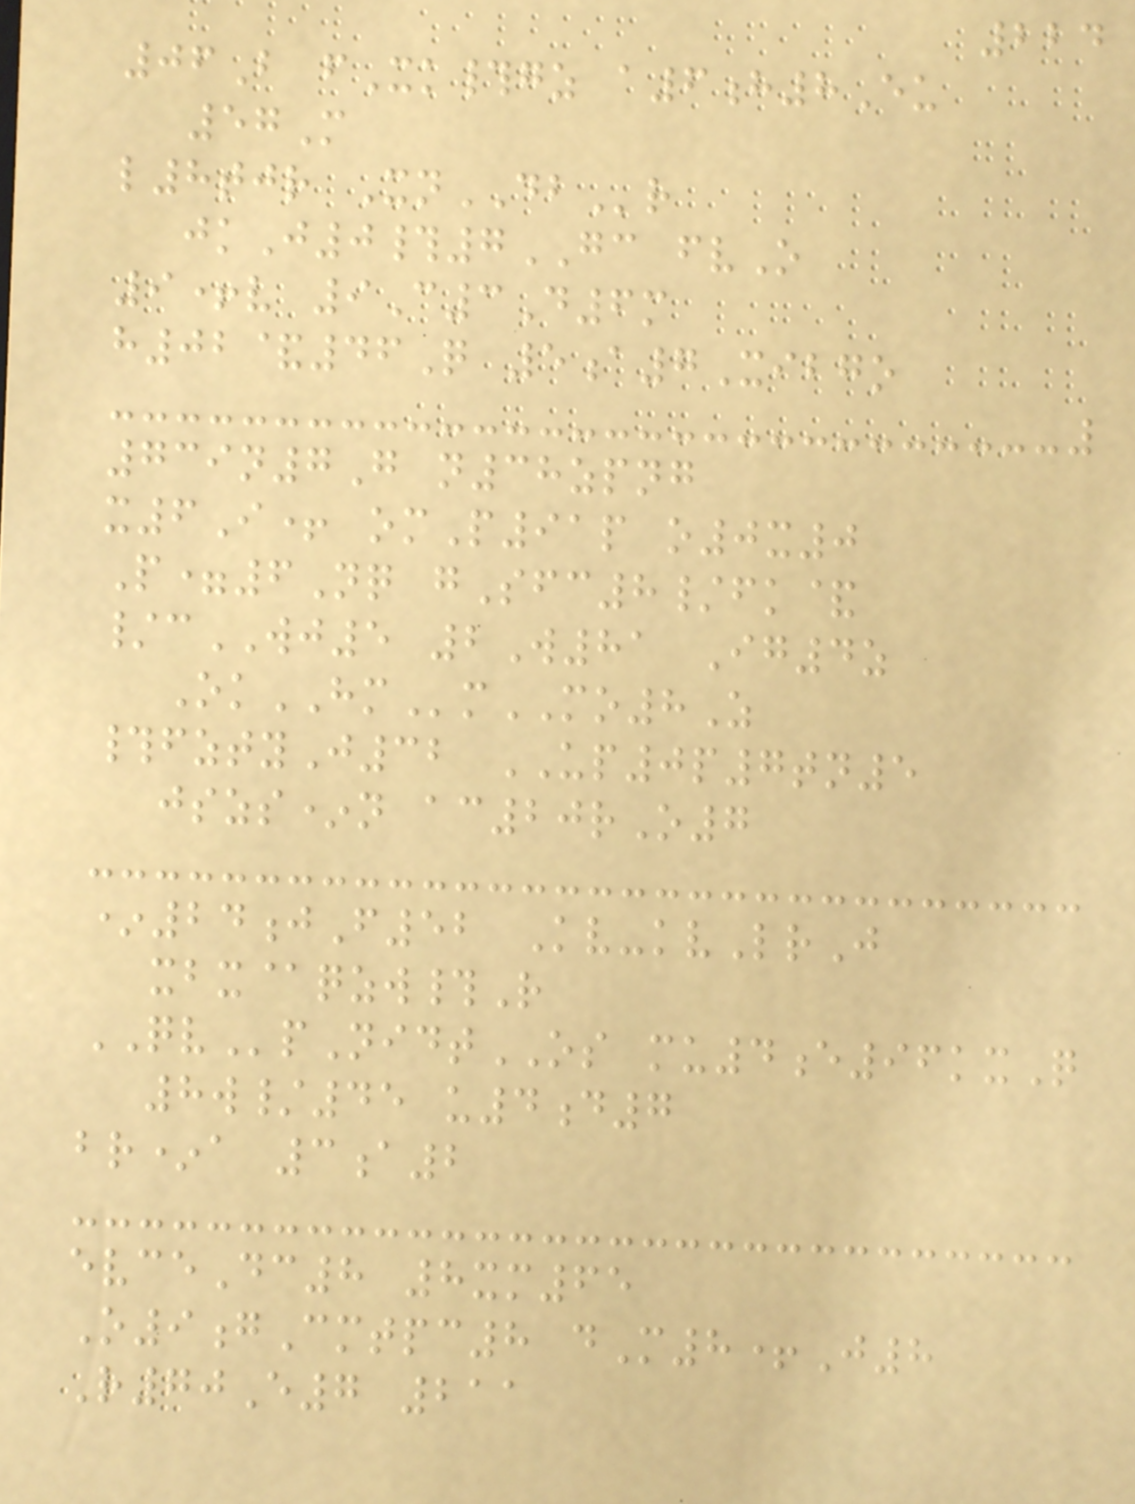224
06B fXk#gz a6h8Eu
57M
l8tjr XnDBr
jkJ0#7GC fvO
9+v 9C3D6m
h02&46Q 5a7Xibgo
739n7G n38zpng
x6I+ omP91p o0x0
P=6Nq gSfc8/fk&
/cWJ5 2W81 Ig4z
OkHMmMO8Z
#fztyJ32 UP0p7tn5
jszs*n ac20rO7
*24jF52 Kv-kvLrJ
xbx@qzw#R
QVpNidtOS mu4e96kxQ
8w/45 u4d7
br*a 3a2
evceDc8 8xm65
O9gCmtpc8 dM8+J8
R70E7 211
